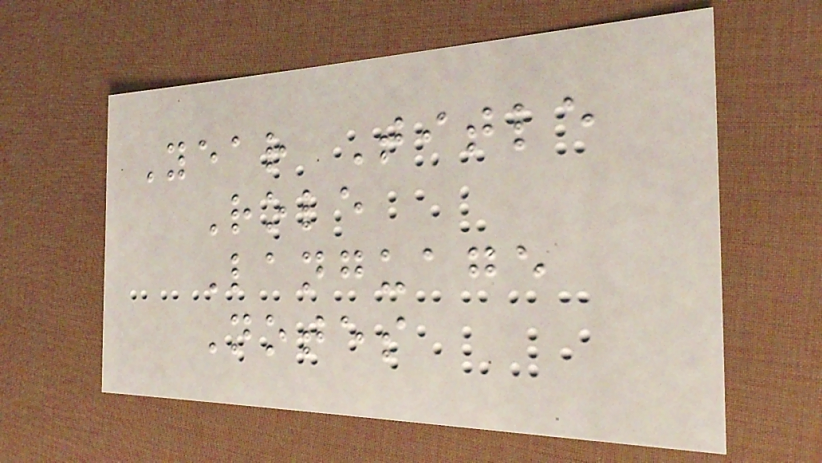Year Title
Role
Language
Notes
